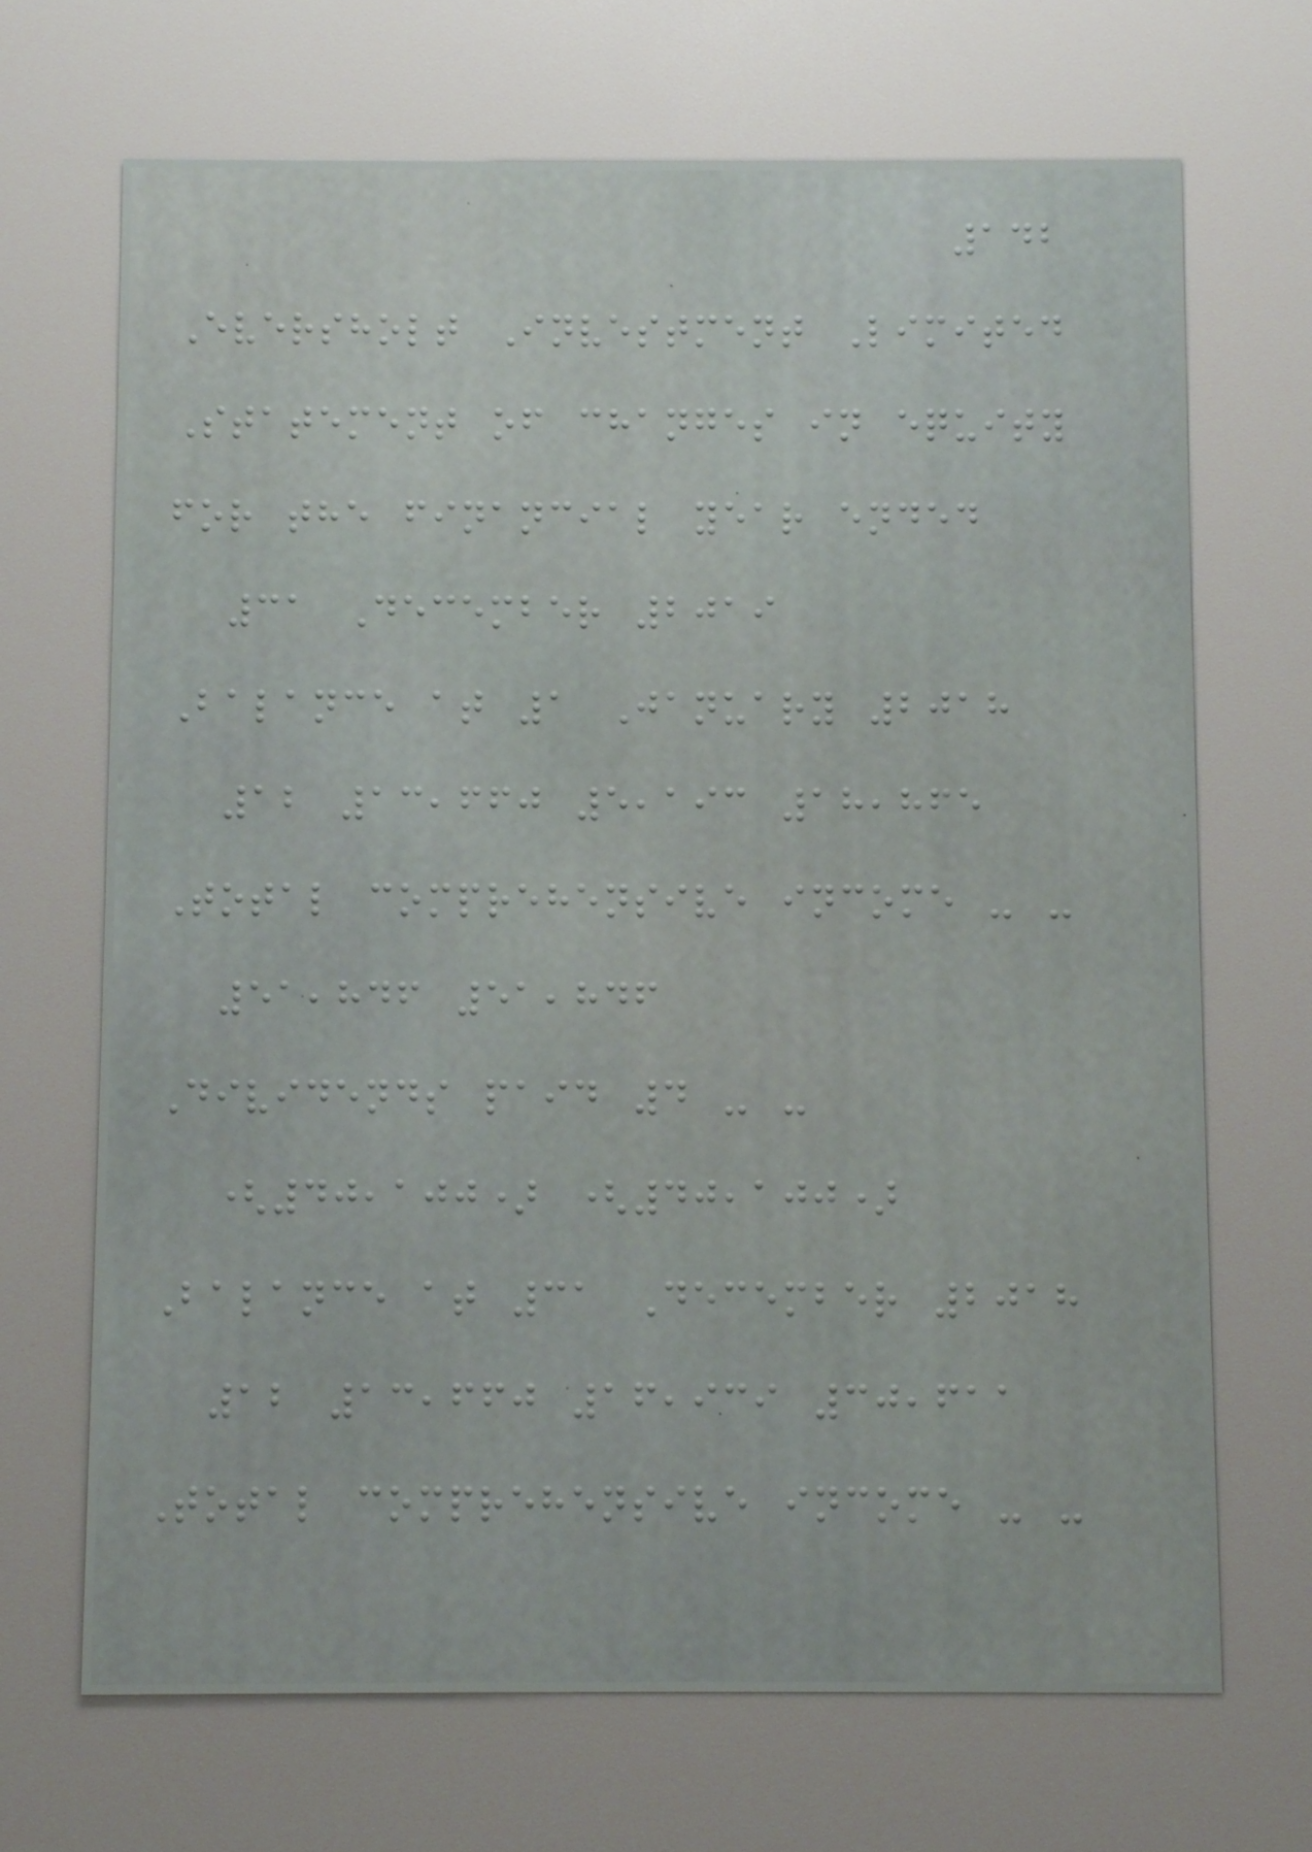142
Eversholt Investment Limited
Statement of changes in equity
for the financial year ended
31 December 2019
Balance at 1 January 2018
12 13,660 5,193 18,865
Total comprehensive income - -
51,846 51,846
Dividends paid 4 - -
(40,100) (40,100)
Balance at 31 December 2018
12 13,660 16,939 30,611
Total comprehensive income - -
